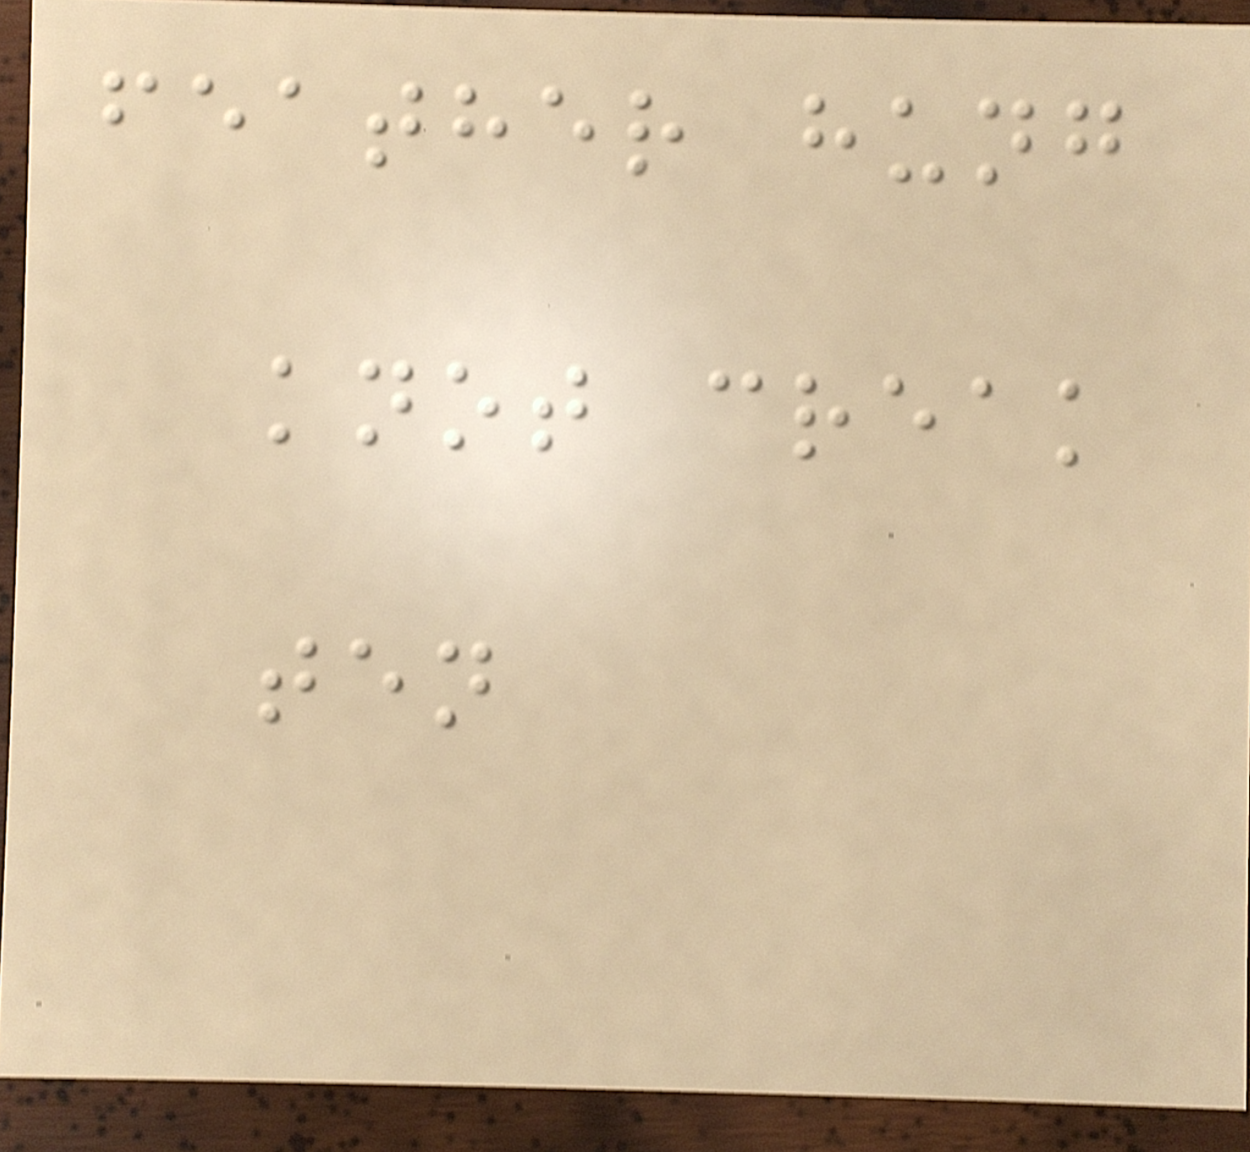feather hung
knot creak
ten
